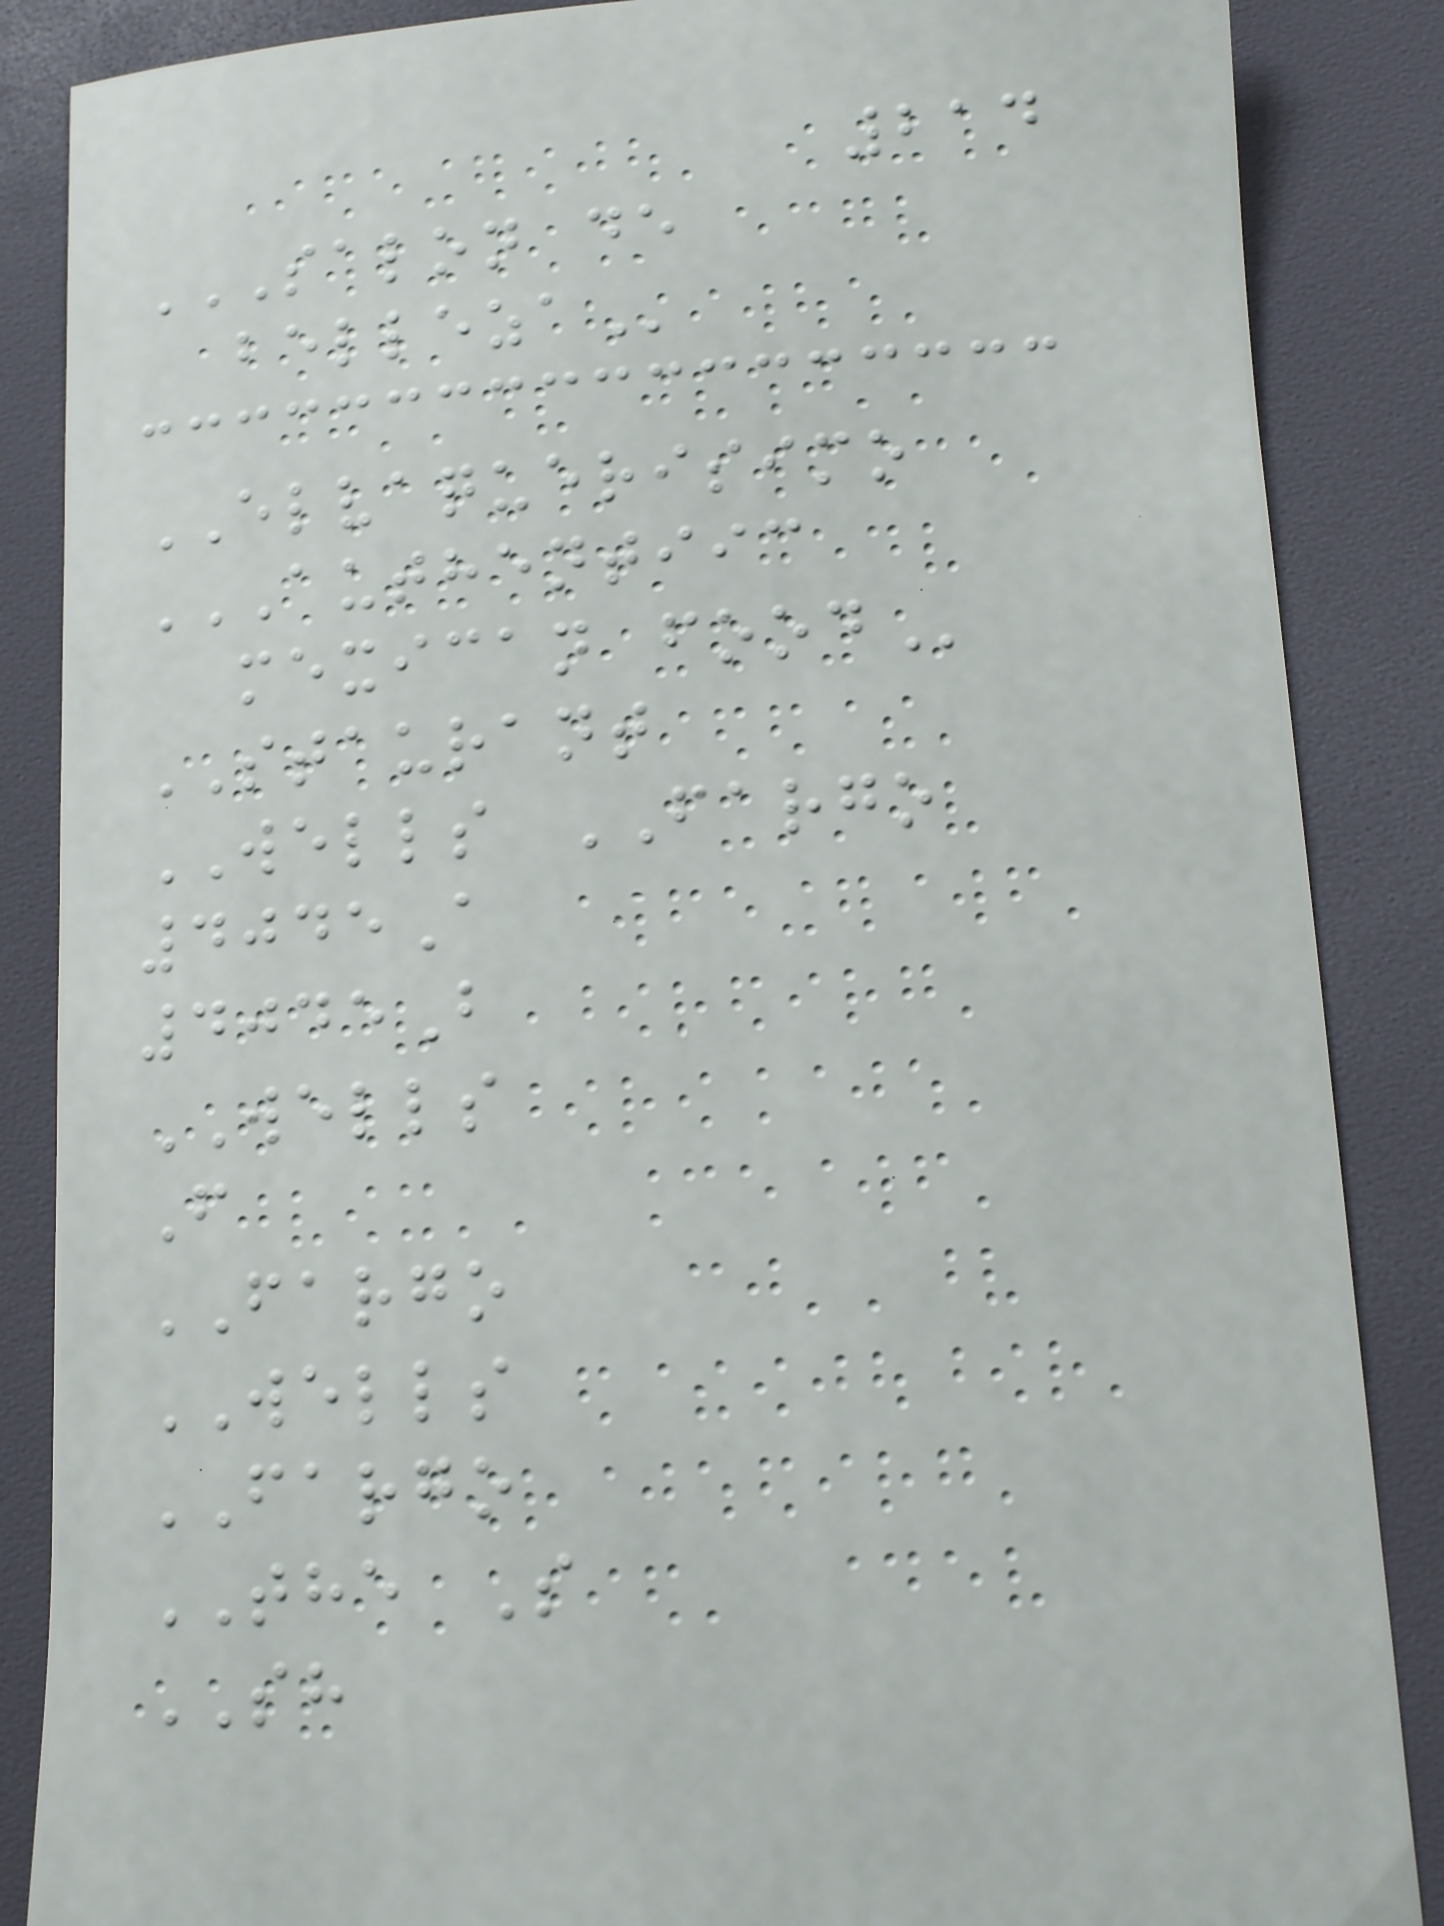214
SALON DE
BELLEZA
ELVAQUERISIMO
AUTHENTIIC
MEXICAN FOOD
STAURANT
WELLS FARGO
4045A
4045B
WELLS
F
FARGO
WELLS
FARGO
THE S
SH
